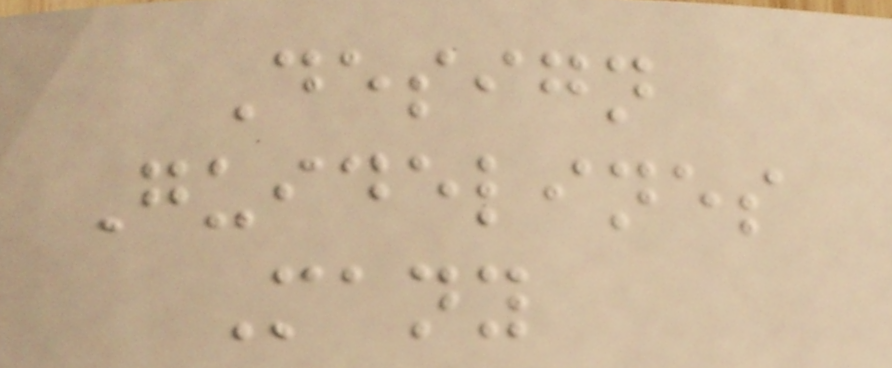Design
Guidelines
Many
